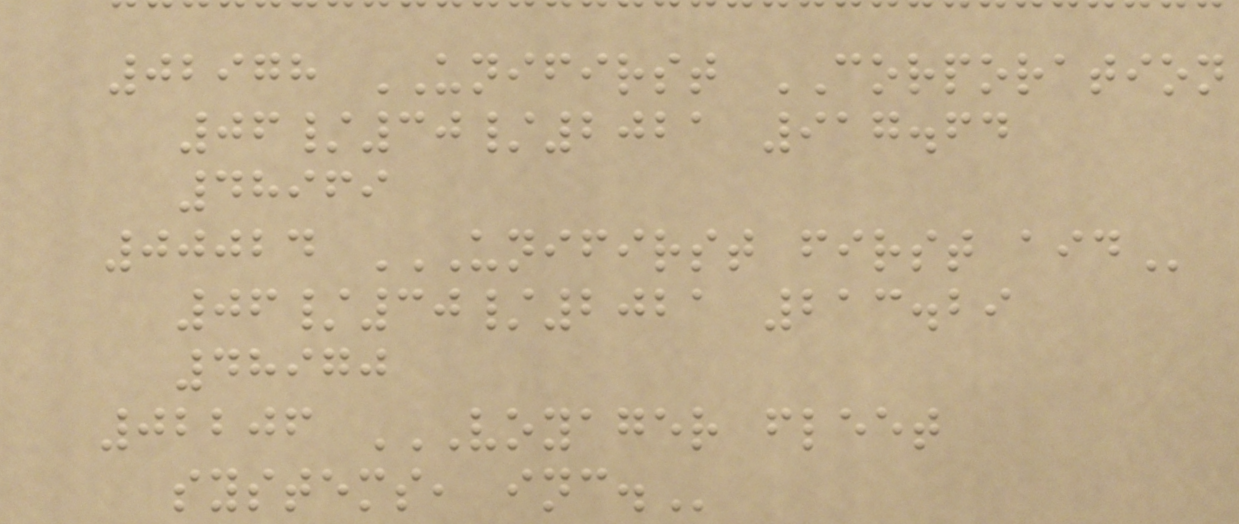02978 UNIFIRST CORPORATION
06/30/2021 917.64
48969
00024 UNIFIRST FIRST AID
06/30/2021 213.29
48970
02206 VOYAGER FLEET
SYSTEMS, INC.
